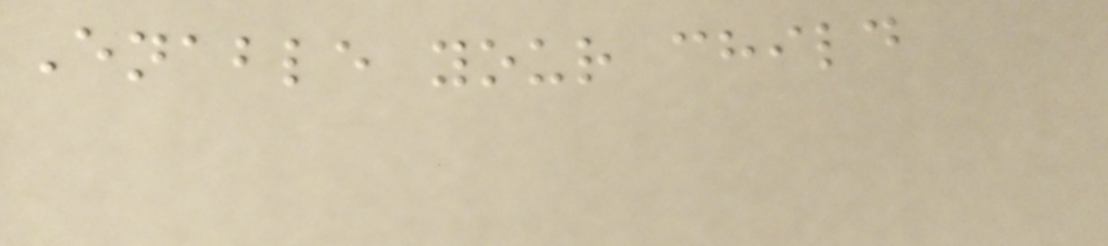Enable your child
